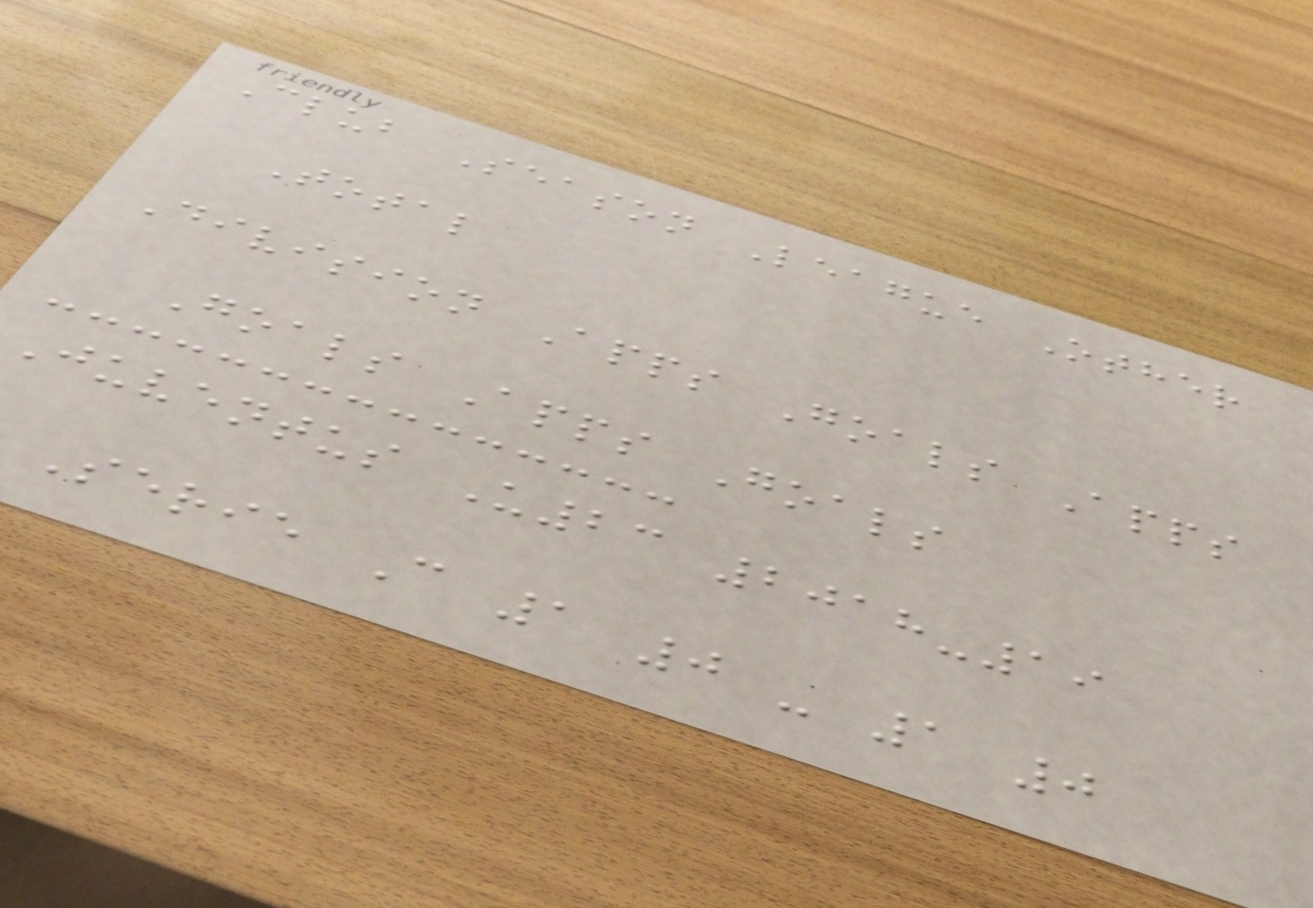Club Season League Other
Total
Division Apps Goals Apps
Goals Apps Goals
Juventus U23 2018-19
Serie C 1 0 - 1 0
